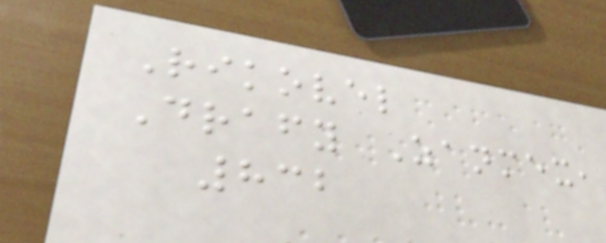Rikovel
Drafy Zanmex,
832
